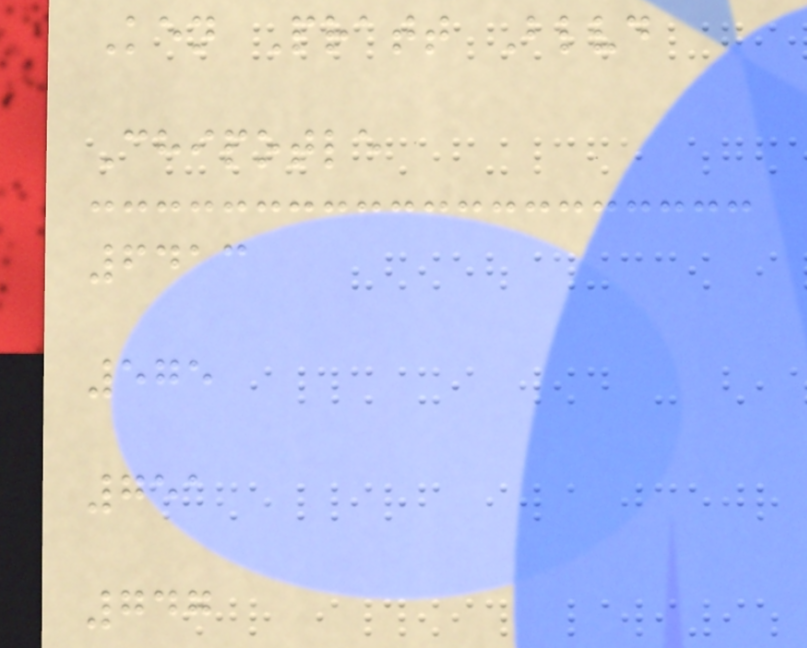Ken Pratt Blvd
Chipotle
6413
575
751
747
